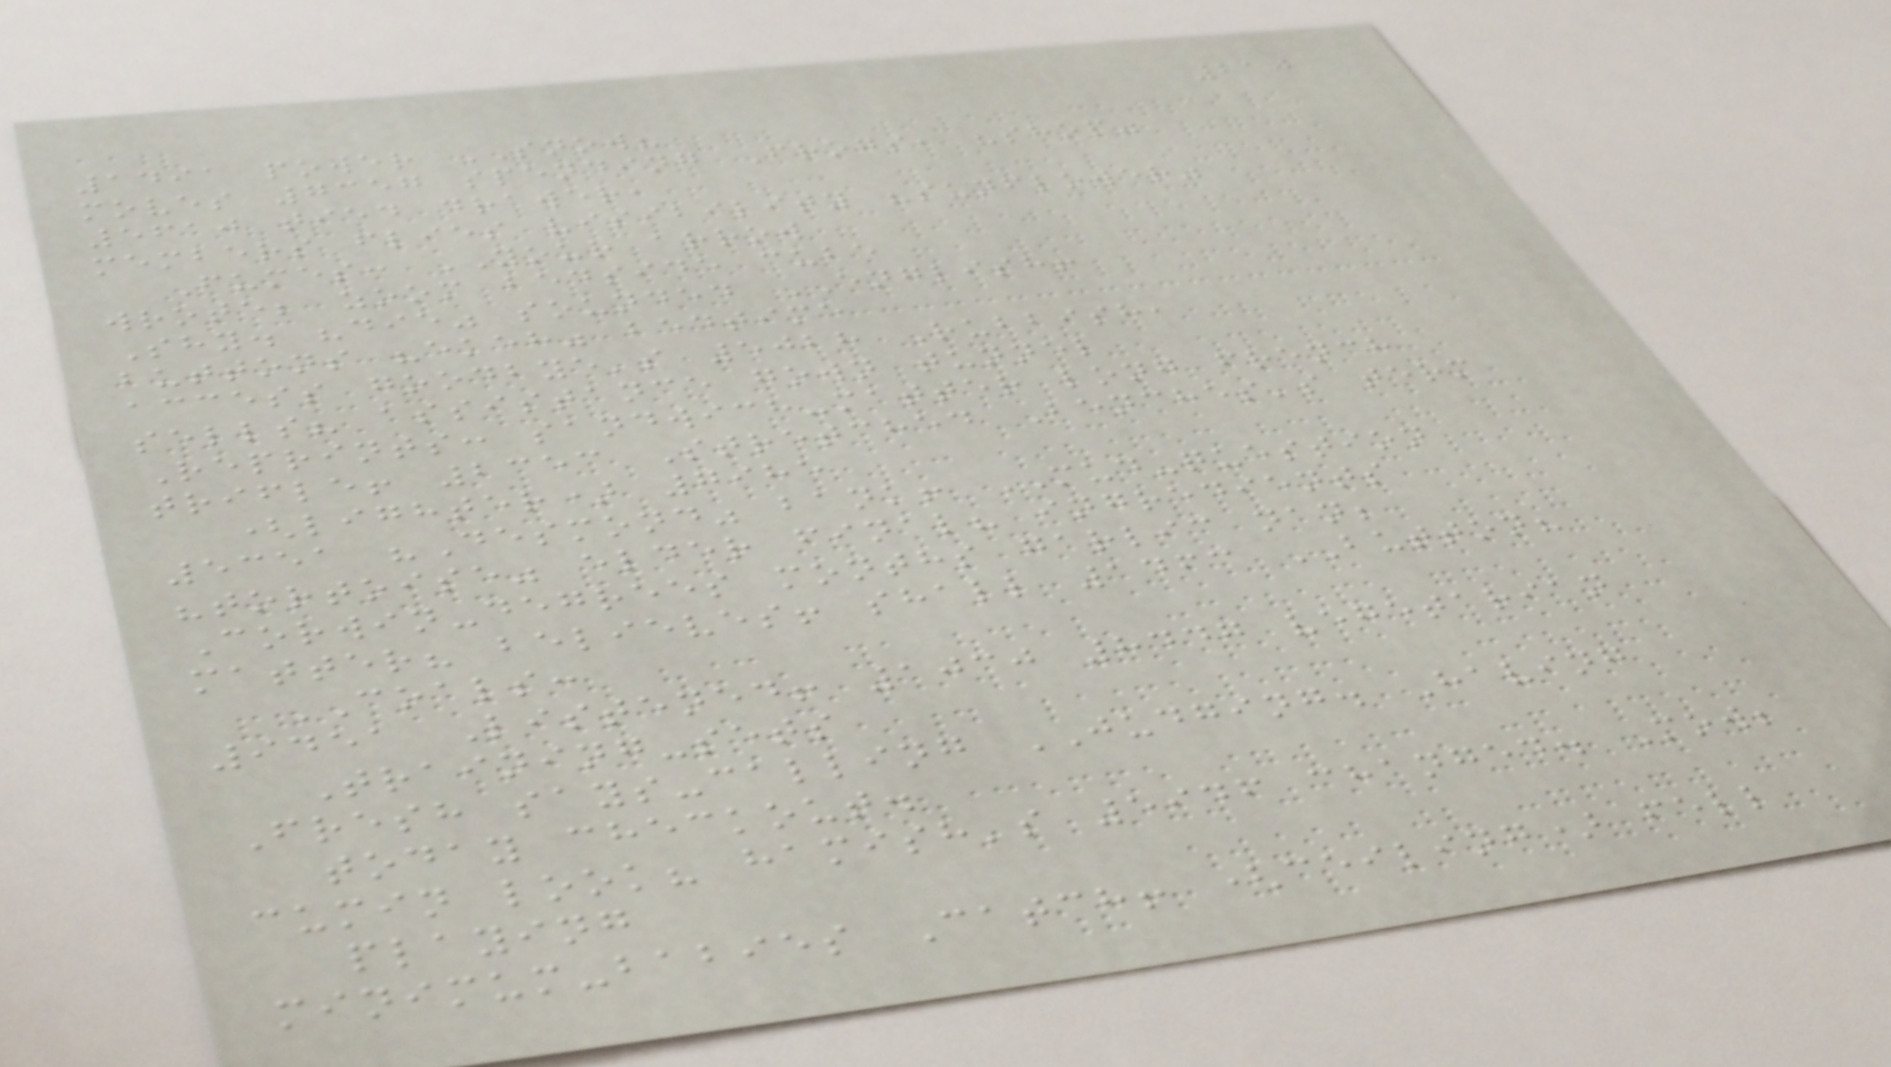210
1491 power SNOW?
moves 7357 spending Frogs, "shop"
5610 tied drawer,
members flies visibility "sunflower"
Fumes: YOUR arrow
wrote; zoom bedside cube
Shy. "die" sounded ENGLISH!
buttons "ekeh" bedtime
access goodbye's 5028 Rubbish,
sells? assistance gown tunnel
Reprints: sandwich-matter long french
trifle! 2353 Stretched Benches's term
(lighter) 7985
5351 "Desmond" bank! MUD-question
"tortoise" elder final? ingredients
Corwin-degrees months garlic nan;
matter? believes! shall 1463 BUTTON?
COALS:
9451 Listened! 1030 8447 vegetarian
Training-sets
Fresh says-calling JUDGING. Having
today checkout.
cumin look? hamish's 5946 changed. Mow;
playing
minimum-babies Catch! (ceiling) fell
